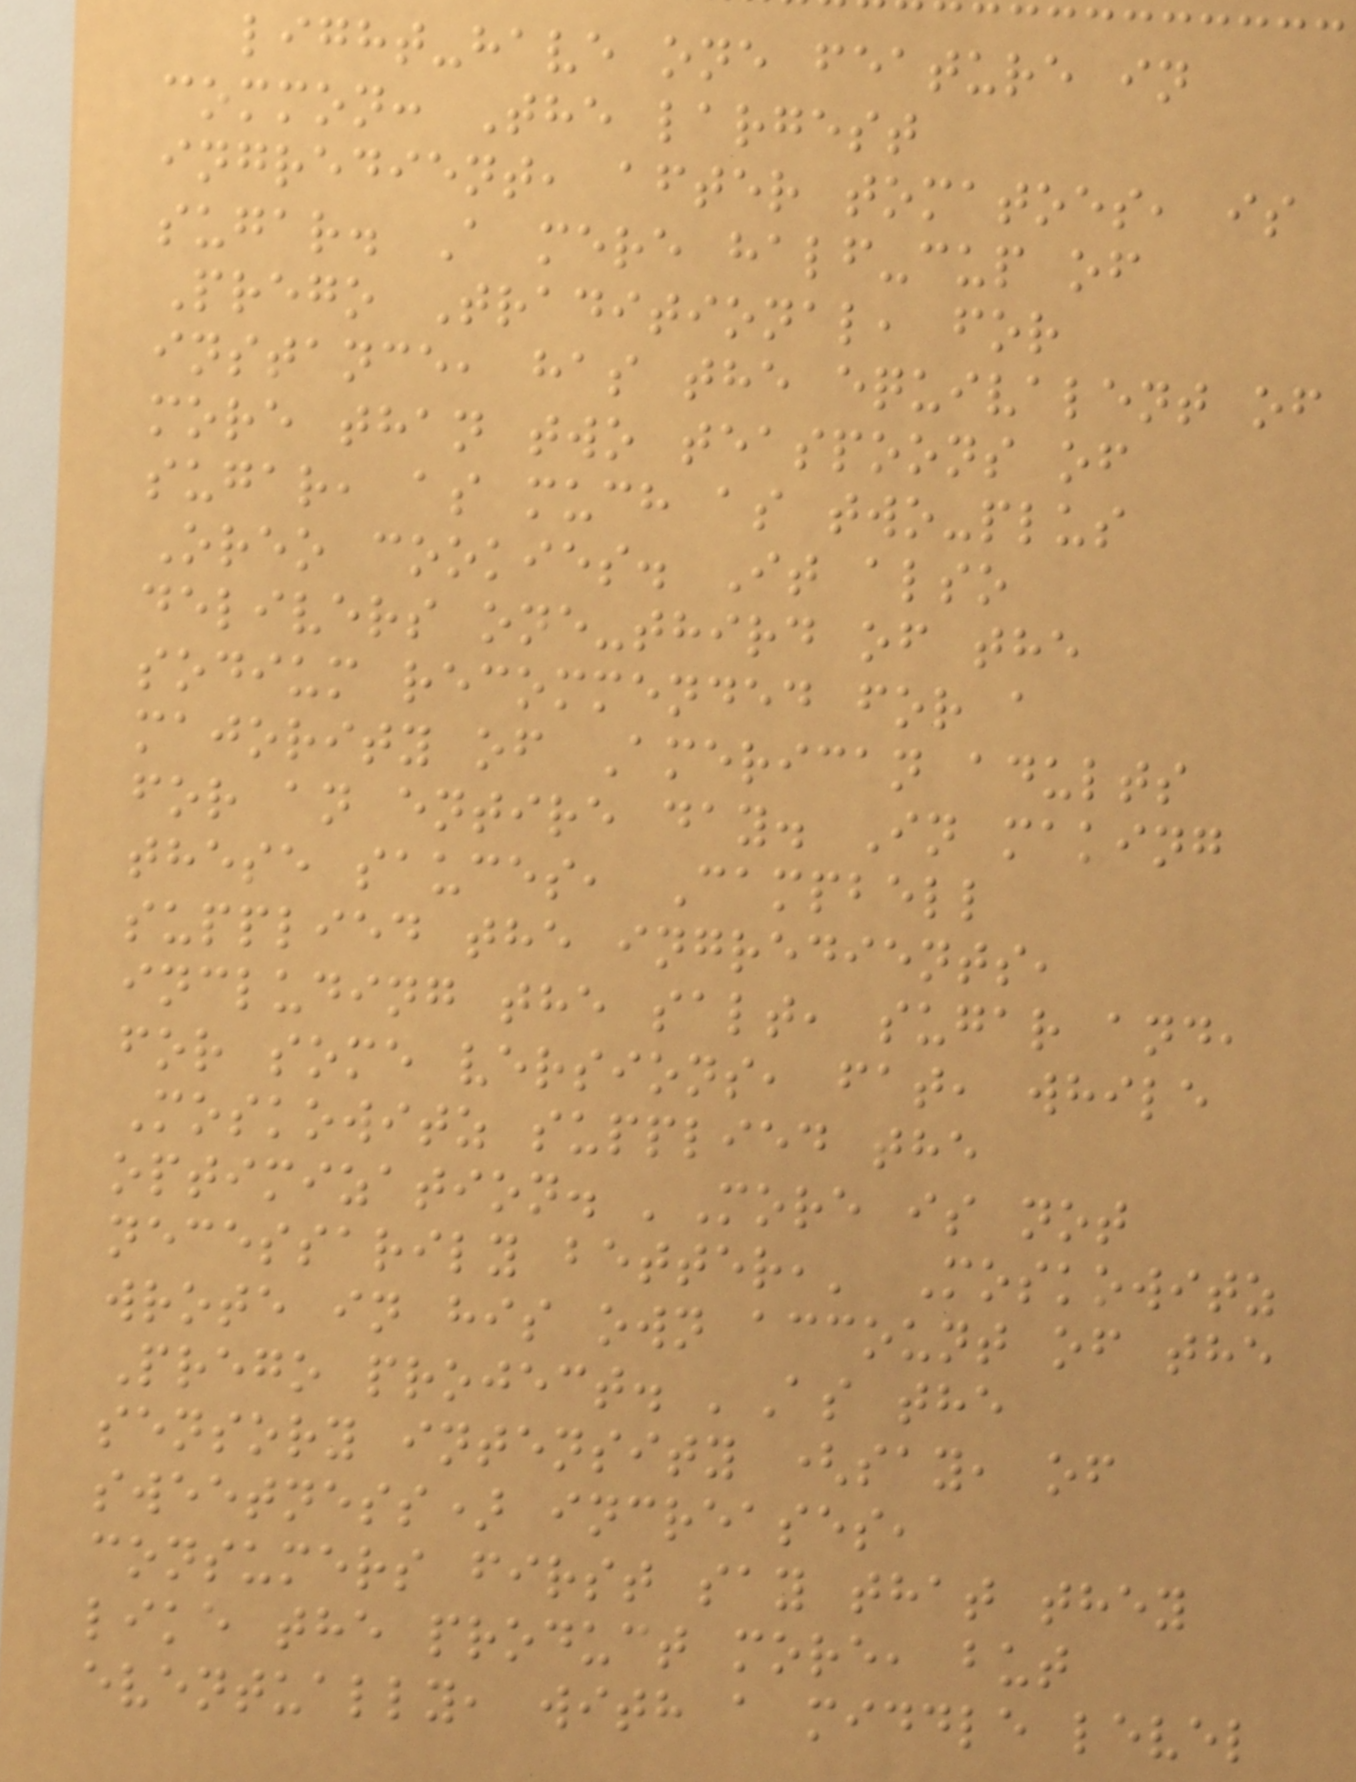light-have one feature in
common: The largest
ingredient, after tomatoes, is
sugar. A mere half-cup of
Prego Traditional, for
instance, has the equivalent of
more than two teaspoons of
sugar, as much as two-plus
Oreo cookies. It also
delivers one-third of the
sodium recommended for a
majority of American adults
for an entire day. In making
these sauces, Campbell
supplied the ingredients,
including the salt, sugar and,
for some versions, fat, while
Moskowitz supplied the
optimization. 'More is not
necessarily better,' Moskowitz
wrote in his own account of the
Prego project. 'As the
sensory intensity (say, of
sweetness) increases,
consumers first say that they
like the product more, but
eventually, with a middle level
